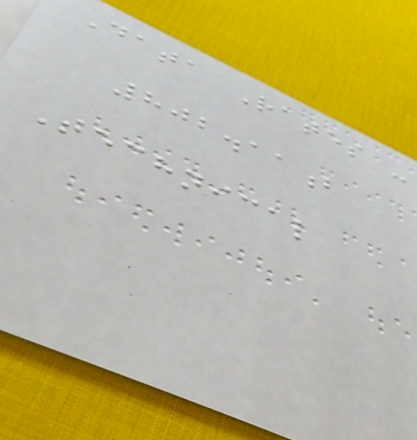Data Rates -
802.11b
Technical
